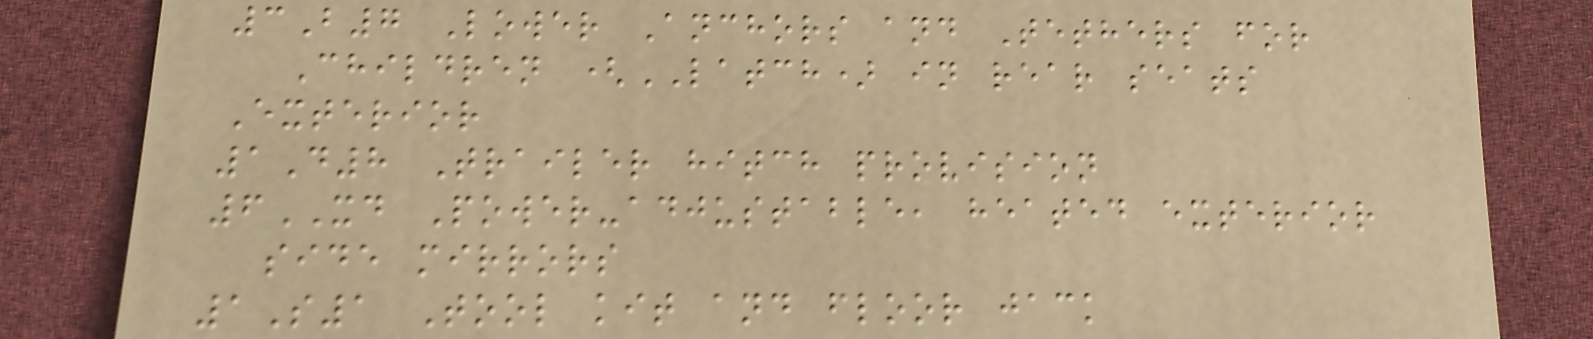3B7 Lower Anchors and Tethers for
Children (LATCH) in rear seats
Exterior
1D8 Trailer hitch provision
6XD Power-adjustable, heated exterior
side mirrors
1S1 Tool kit and floor jack
